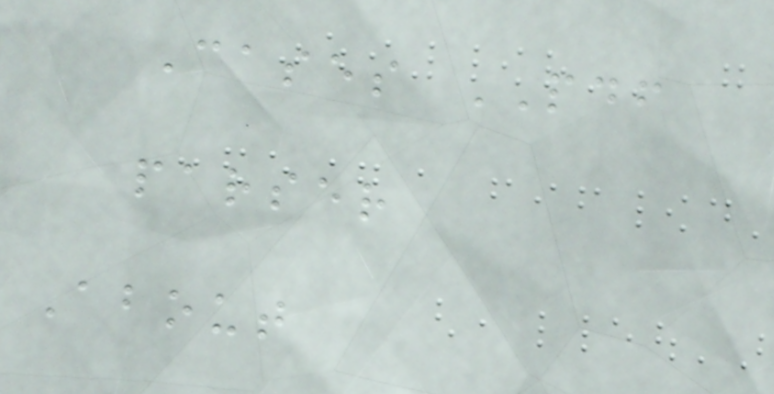Cases PDF
parser
About
